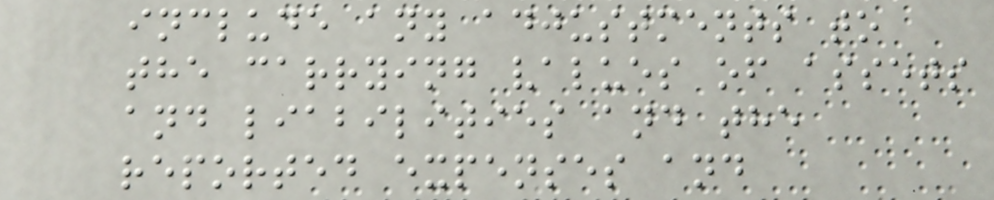include any adjustments to
the carrying values of assets
and liabilities and the
reported expenses and
